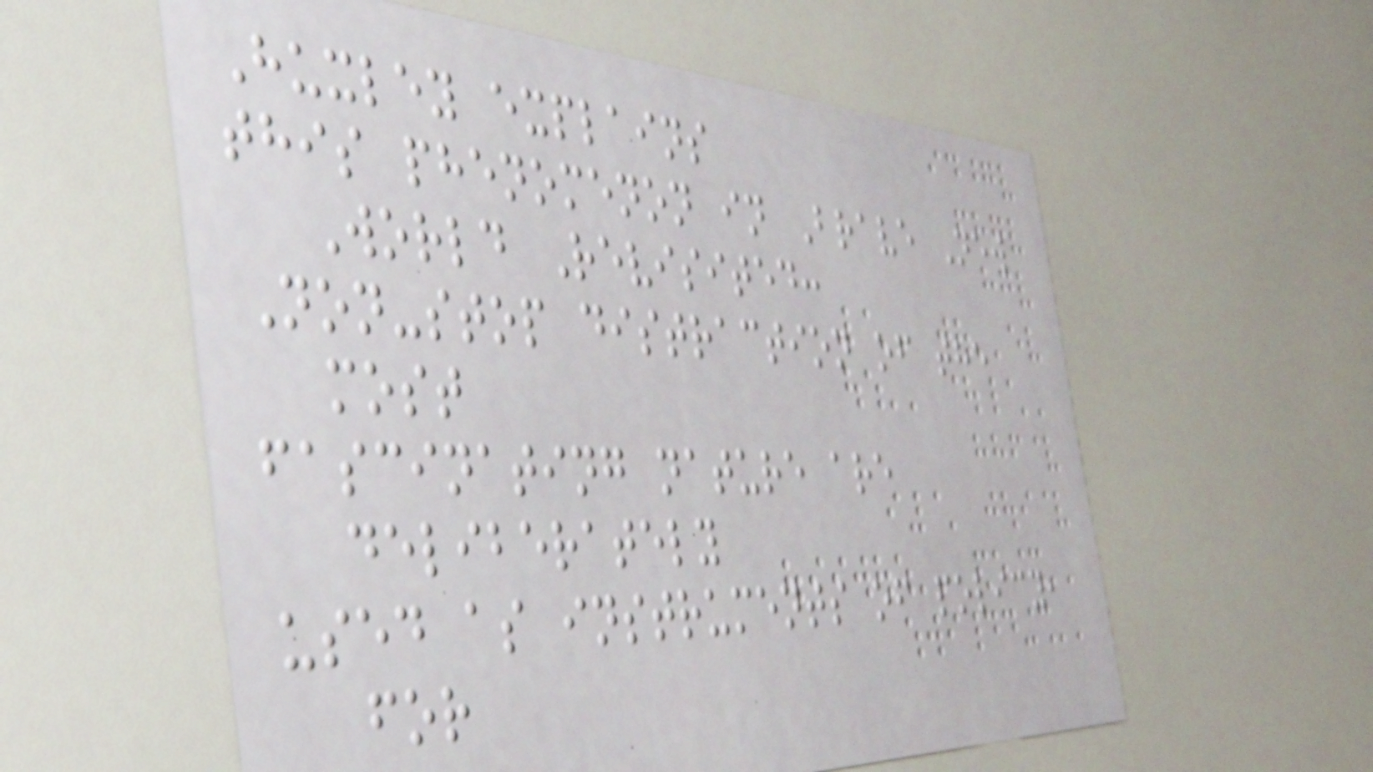Huxley explains
this phenomenon in Brave New
World Revisited:
Non-stop distraction of the
most
fascinating nature are
deliberately
used as instruments of policy,
for
